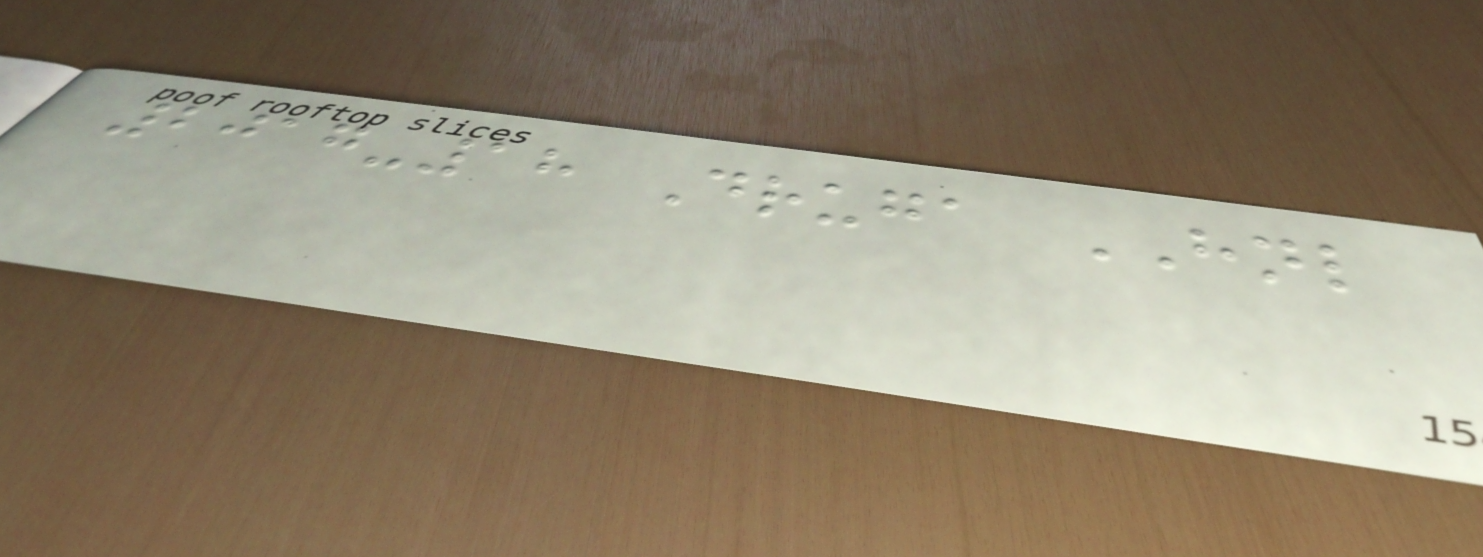2017-18 Druga HNL
